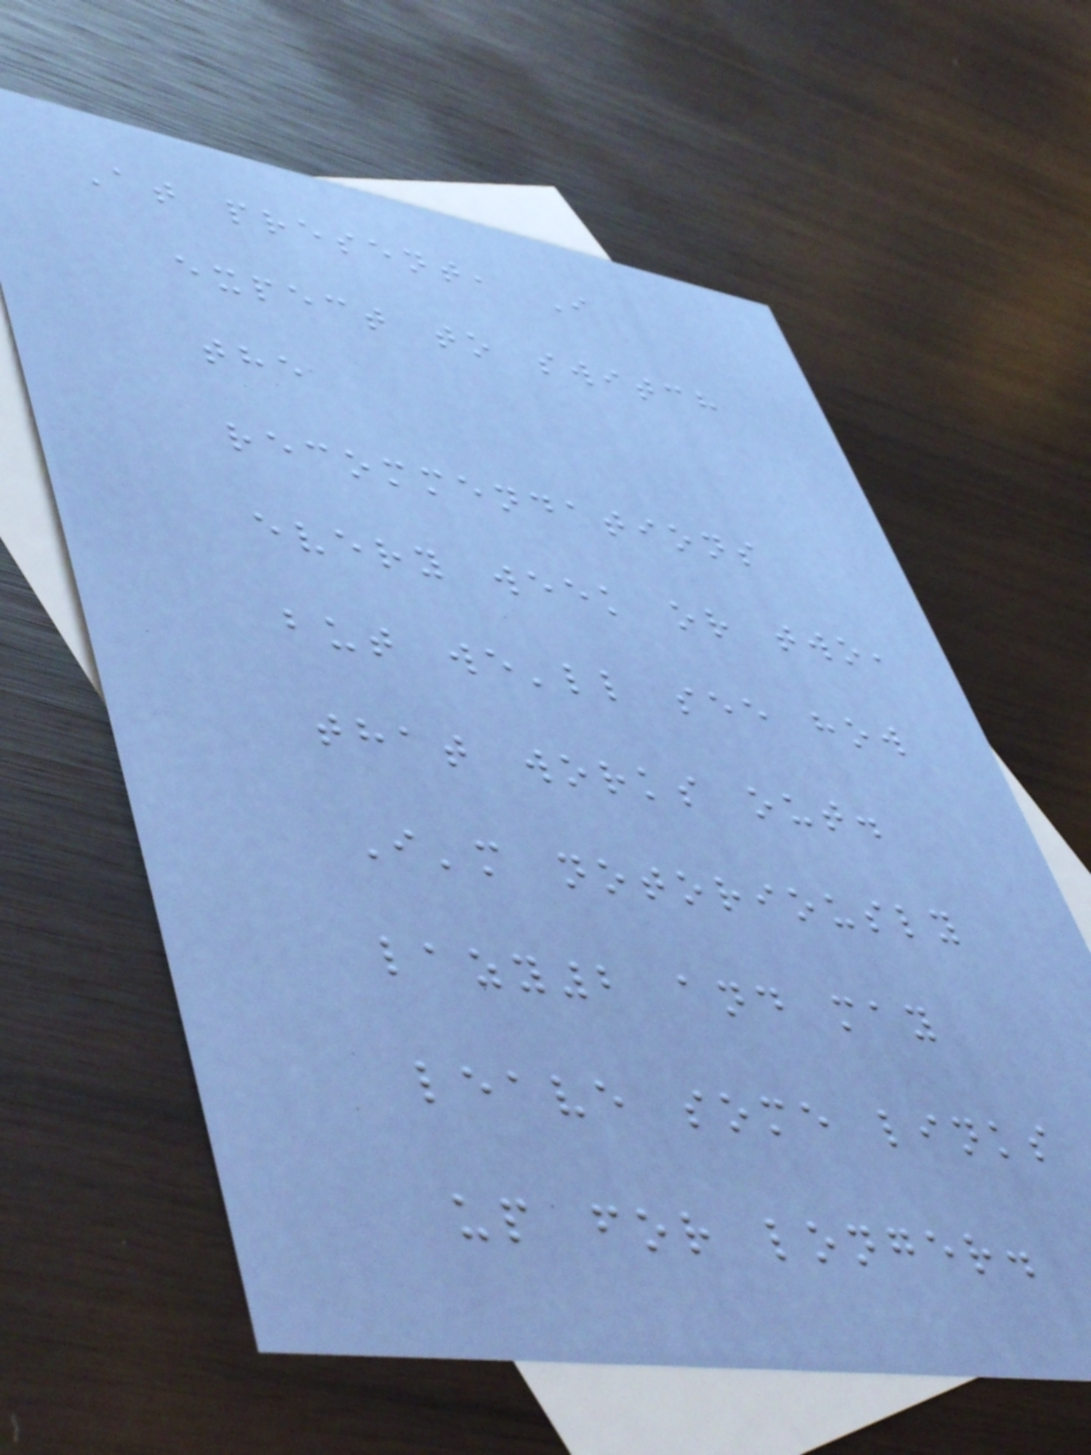At present, I
expect to switch
the
recommendations
every week or two,
but we'll see how
that works out.
I'm notoriously
lazy2 and may
leave some links
up for longer.
